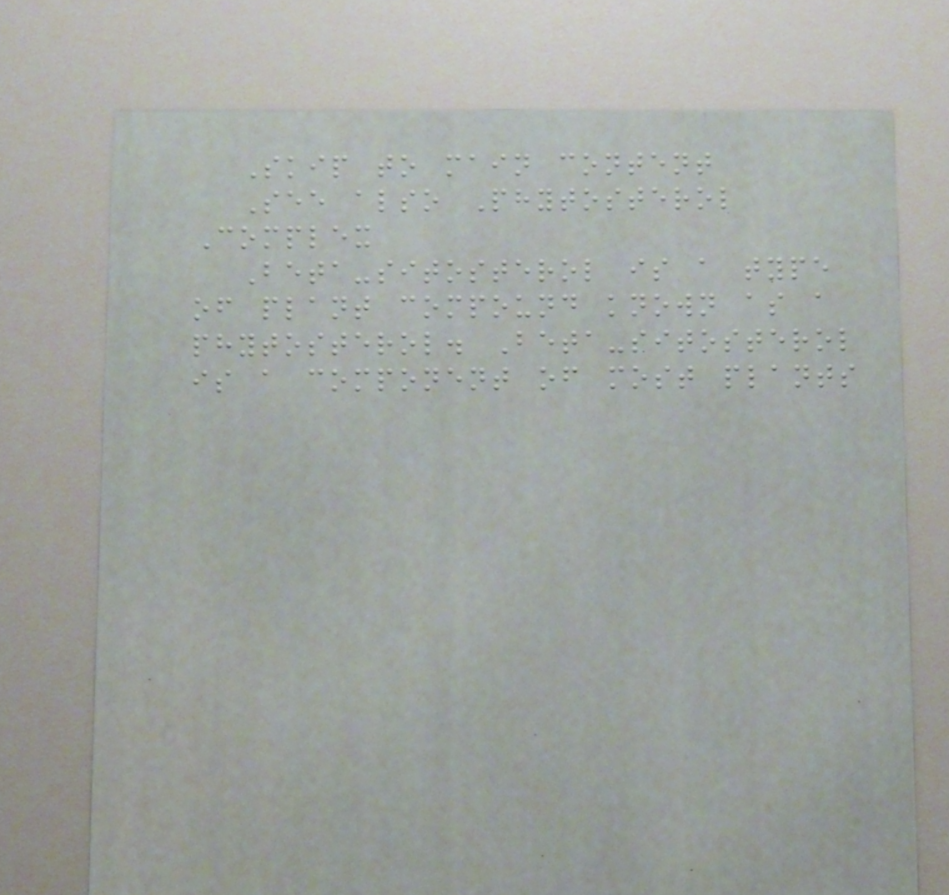Skip to main content
See also Phytosterol
Complex
Beta-sitosterol is a type
of plant compound known as a
phytosterol. Beta-sitosterol
is a component of most plants
